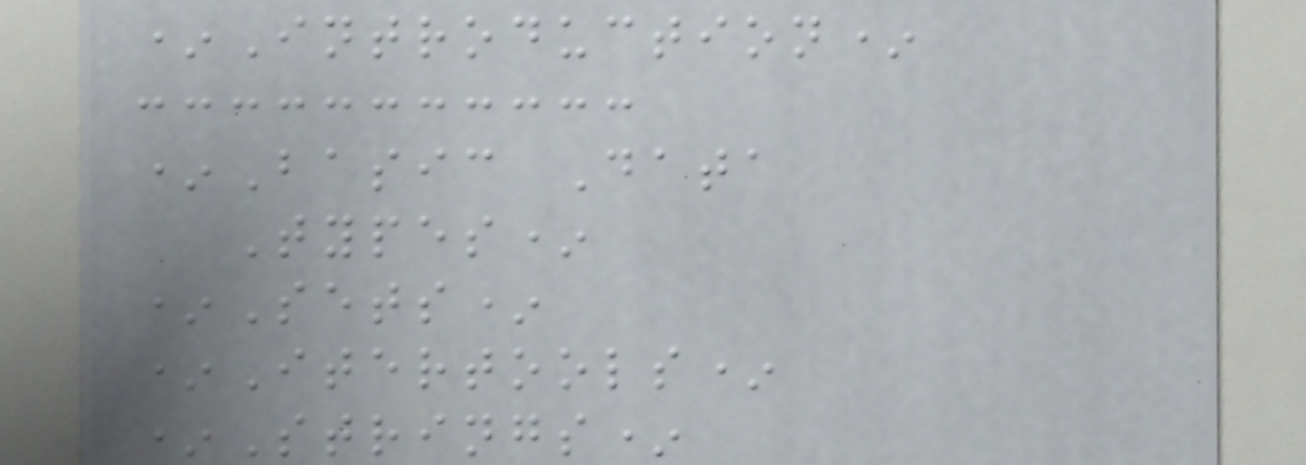*Introduction*
*Basic Data
Types*
*Sets*
*Itertools*
*Strings*
